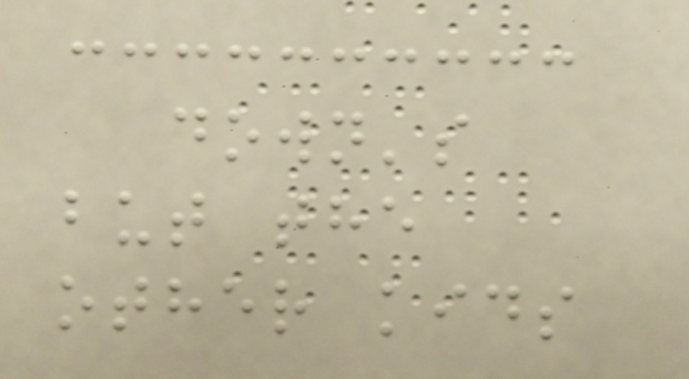down's
but the
other kids
